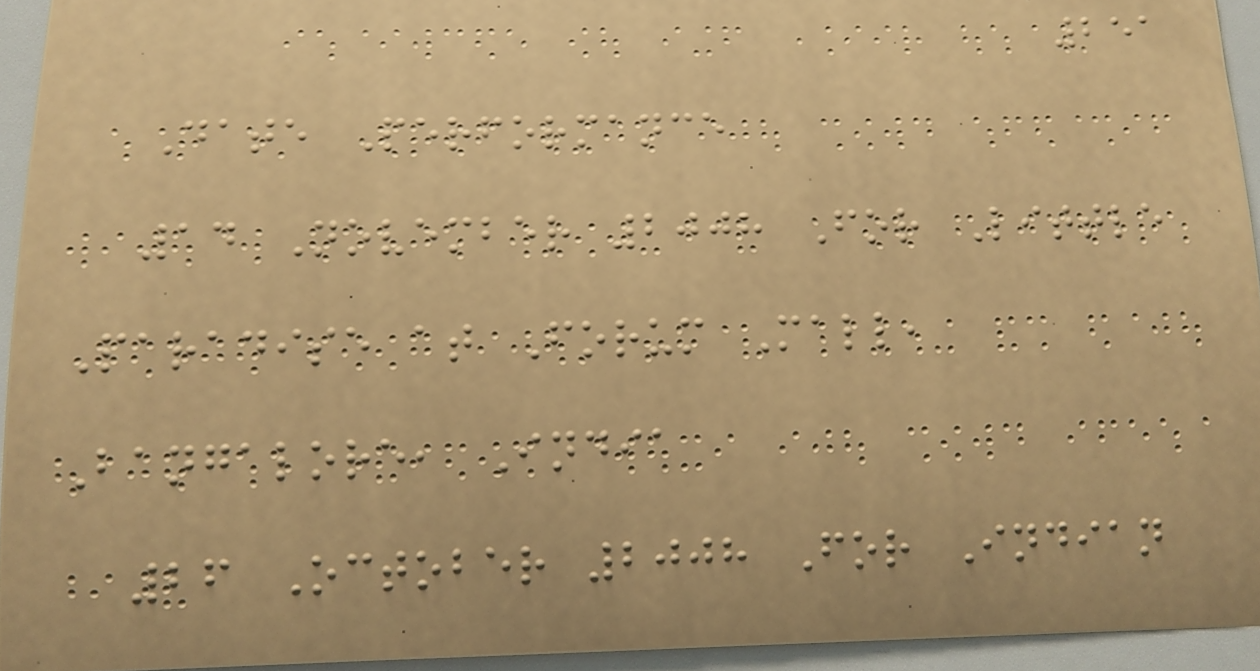251
Date Performance
14 November 2008 For Little
Paradise at Forum Mall,
Bangalore, India
26 October 2008 For Indian
